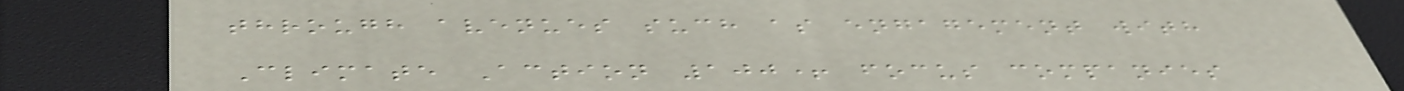through avenues such as engagement with
Climate Action 100+ focus companies
